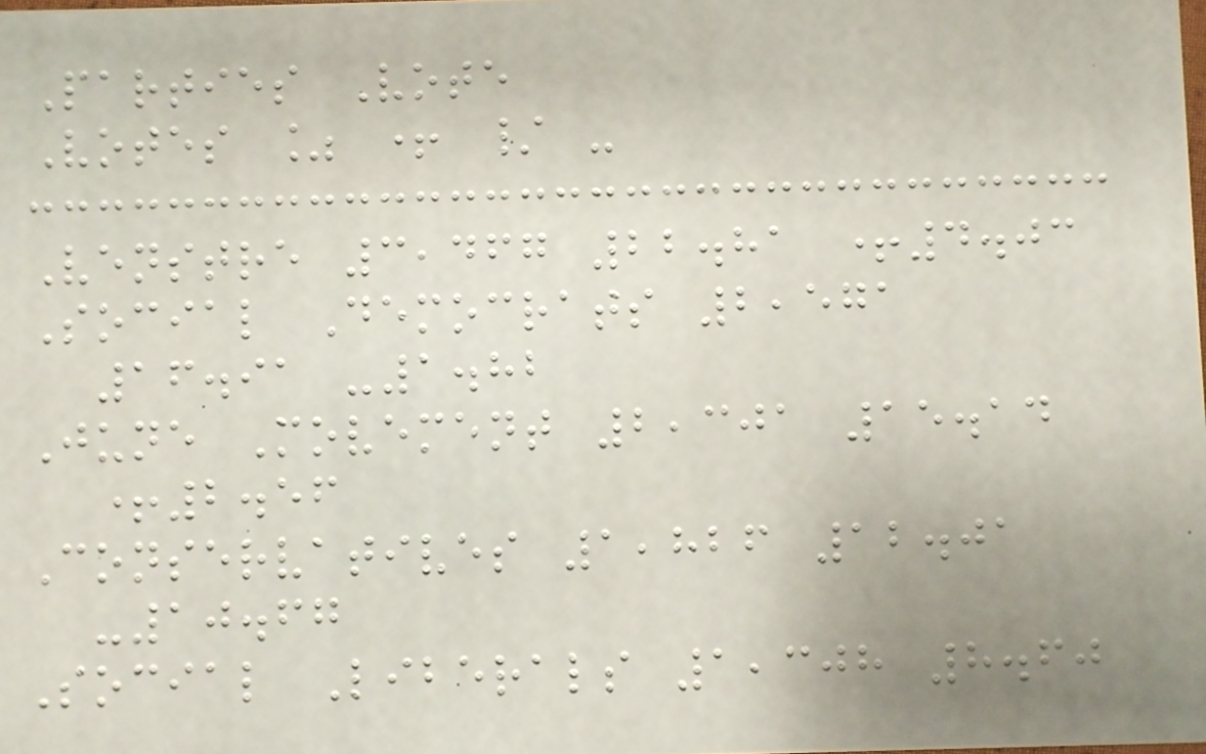Parties Vote
Votes % + / -
Venstre 3,467 22.81 +4.03
Social Democrats 2,571
16.91 -1.82
June Movement 2,301 15.14
+2.56
Conservatives 1,826 12.01
-10.67
Social Liberals 1,308 8.60
